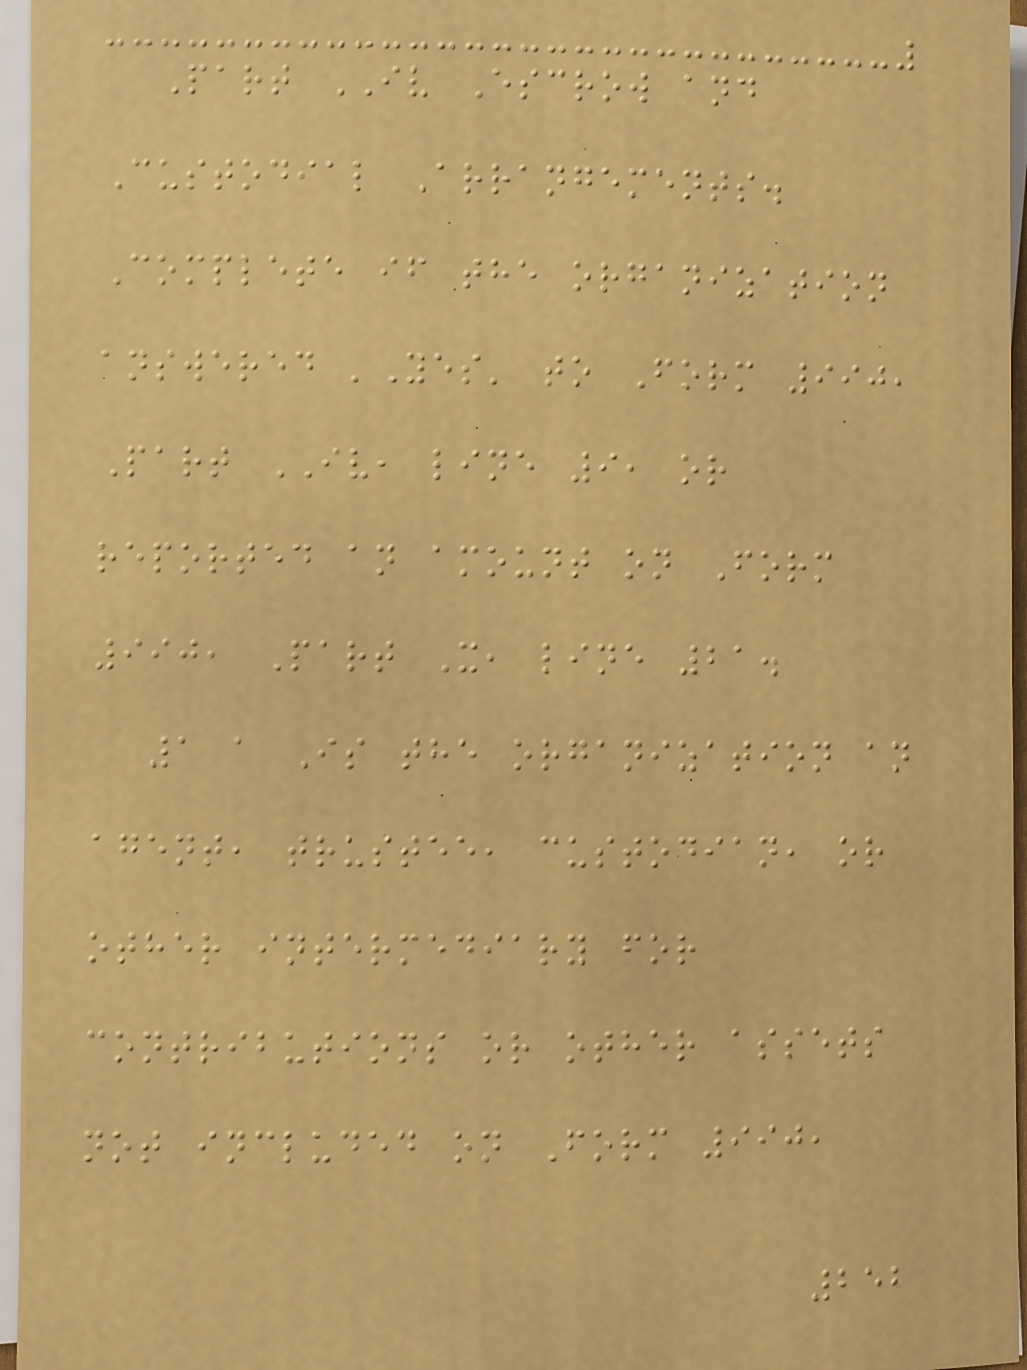Part IV Escrow and
Custodial Arrangements.
Complete if the organization
answered 'Yes' to Form 990,
Part IV, line 9, or
reported an amount on Form
990, Part X, line 21.
1 a Is the organization an
agent, trustee, custodian, or
other intermediary for
contributions or other assets
not included on Form 990,
252
